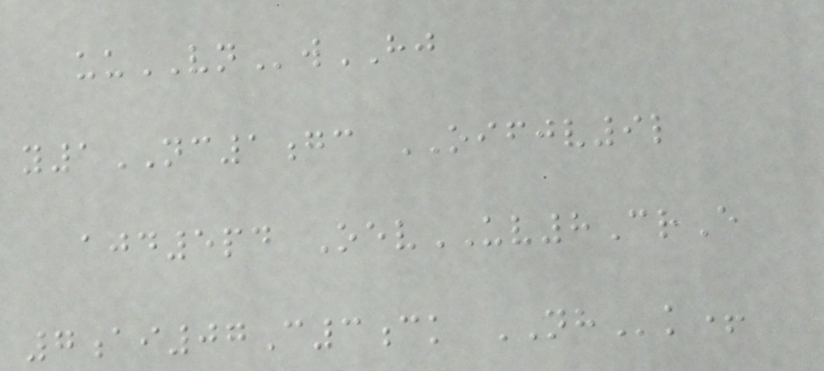uuVNwHJ
y1NC1gc OIFJV9l
ajd5pd OevUV8CrE
7ai07C3ck NHk+
